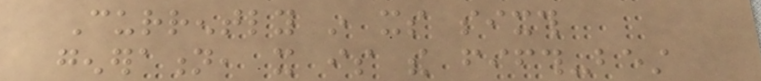Currently in its sixth
generation, it is the fifth-best
